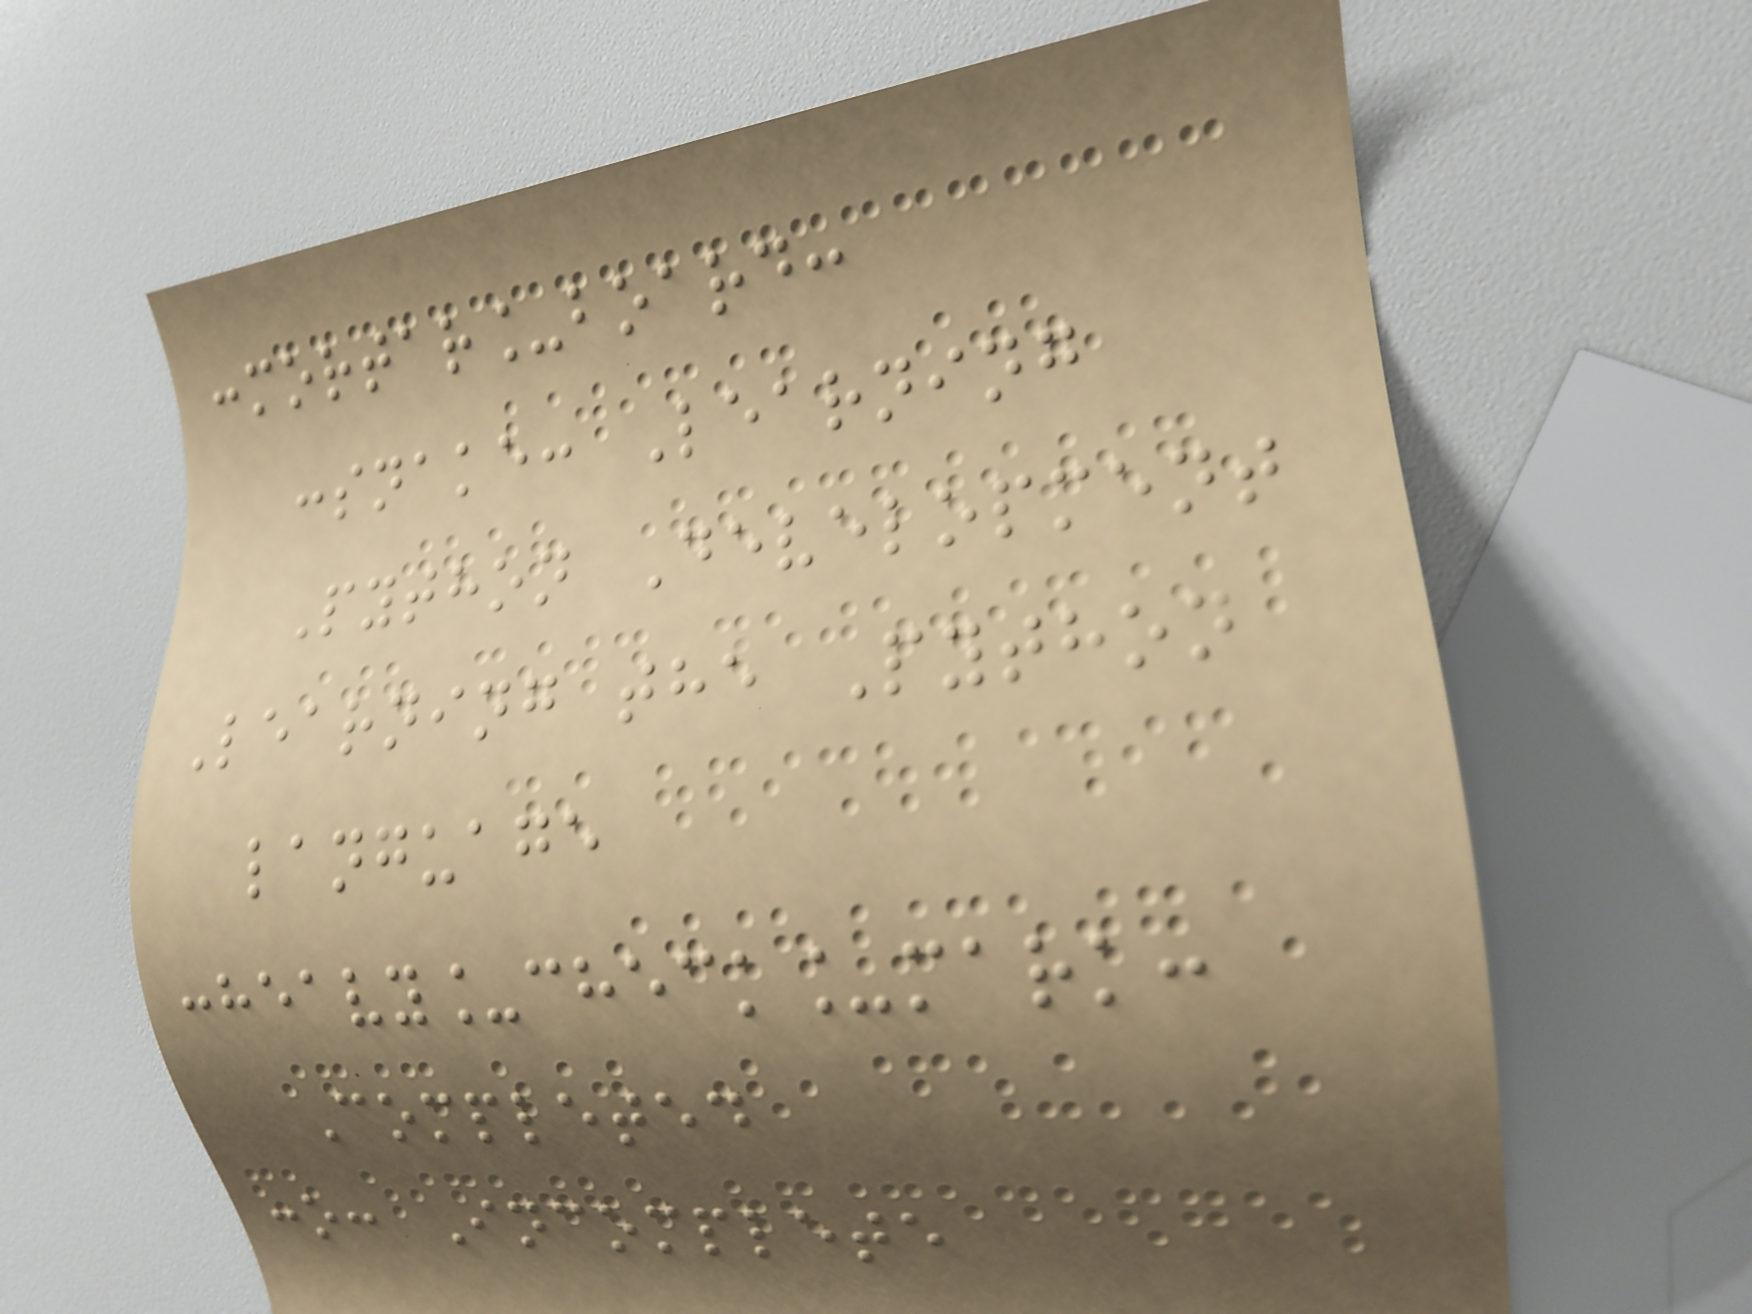:mortar_board:
:snake: Learning
Python Development
Learning the Python
language
:heavy_check_mark:
Completed
:o: Incomplete
